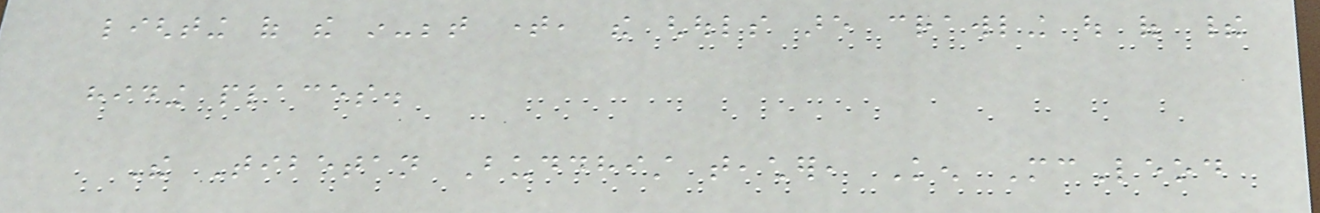lighting of the in-between time, the ghouls are crawling out of their
hiding places.
The Tibetan Buddhist teacher, Ken McLeod
